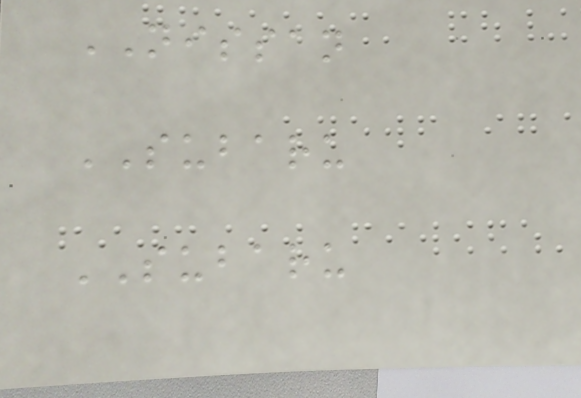NISSAN
SUBARU
SUBARU
